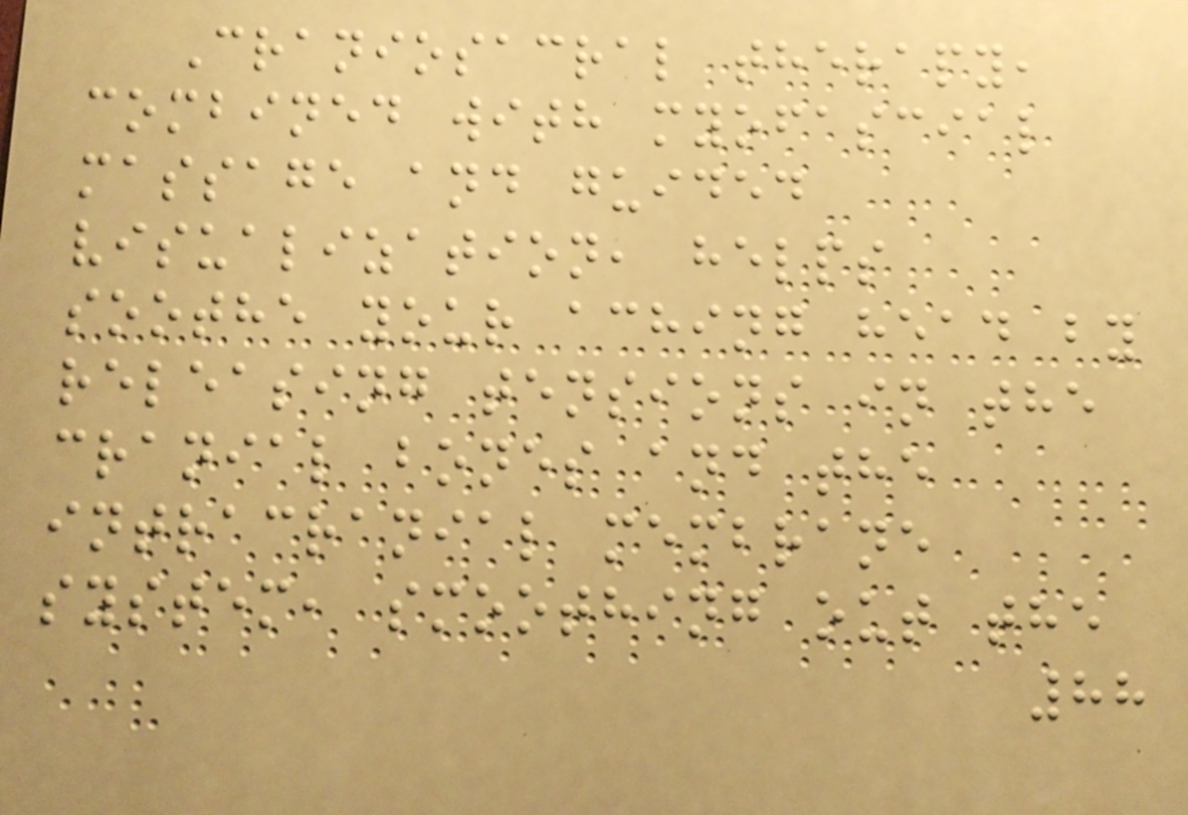Craniosacral therapy,
combined with myofascial
massage and guided
visualization, helps
soothe your aching head by
releasing tensions in the
cranial bones and the
intracranial membrane
system, smoothing out the
88
